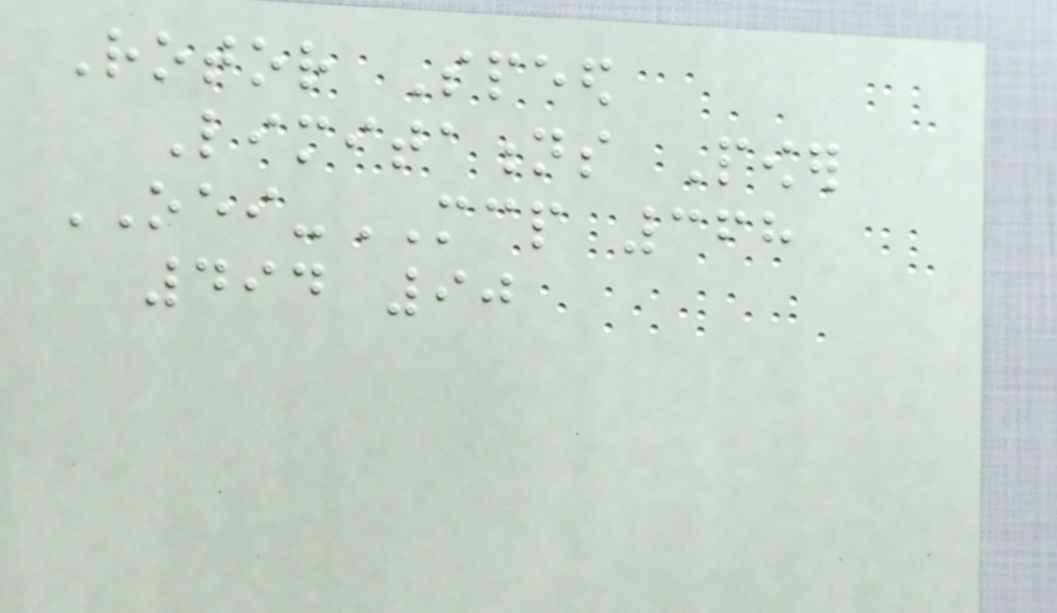Rotor Speed
Limitations Power
OEI-MCP 368
494 90
